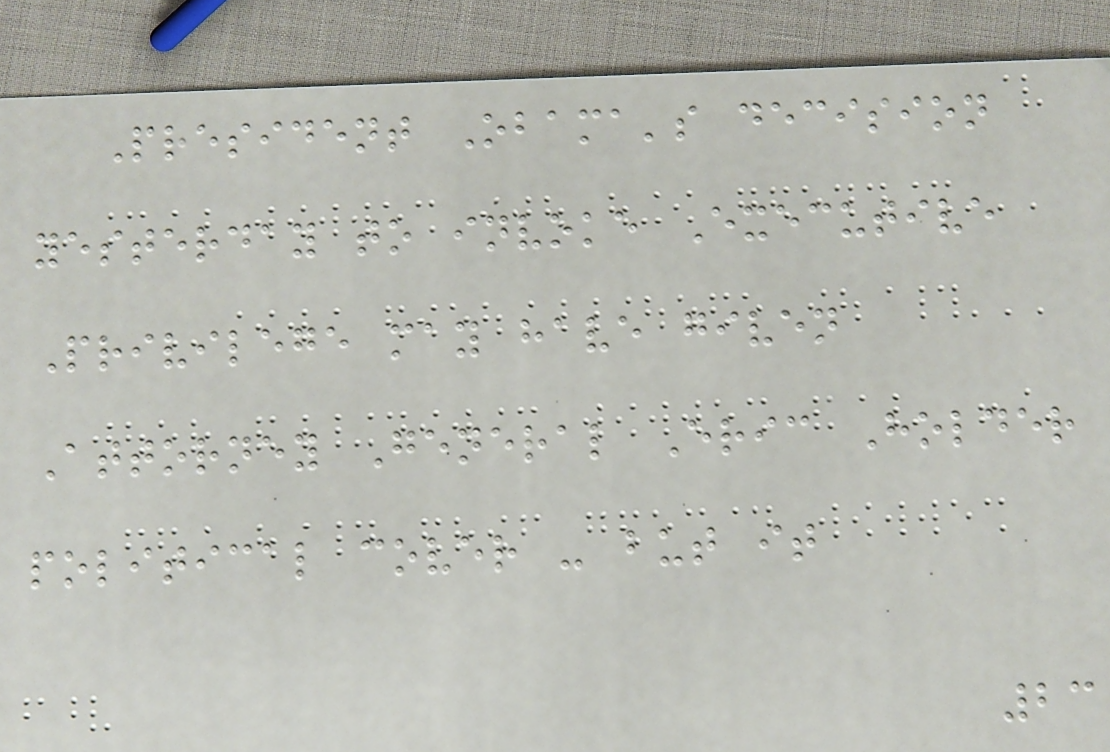President Obama's decision
yesterday to invoke Executive
Privilege may have given
Attorney General Eric Holder
political cover - but it
23
